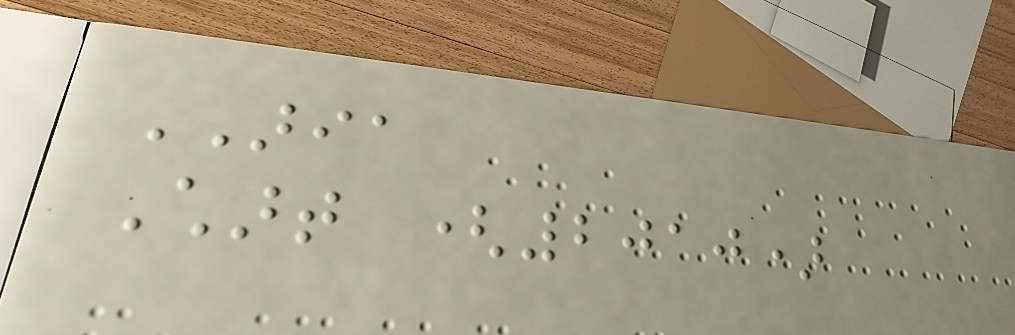ARIA
Chart (2010)
